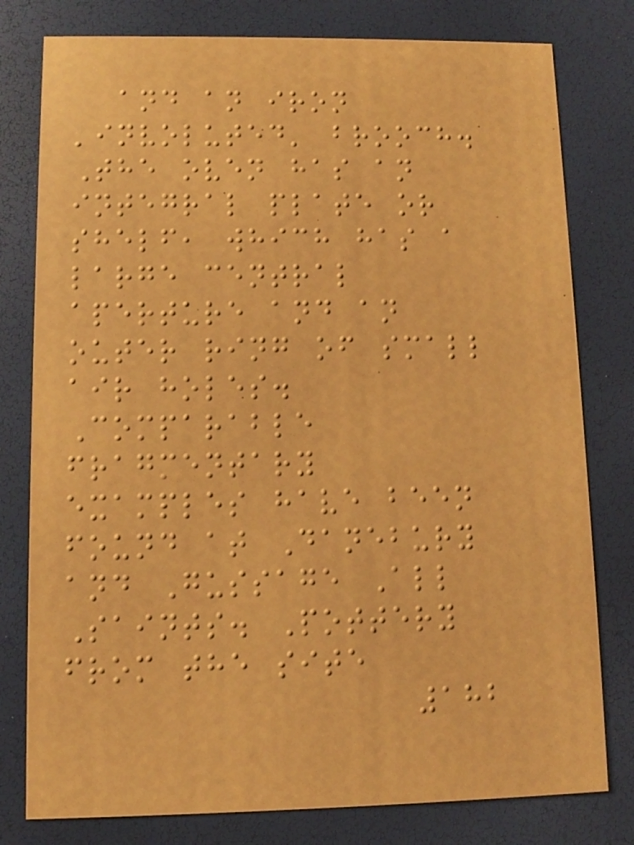and an iron
'involuted' brooch.
The oven has an
integral plate or
shelf, which has a
large central
aperture and an
outer ring of small
air holes.
Comparable
fragmentary
examples have been
found at Danebury
and Gussage All
Saints. Pottery
from the site
182
